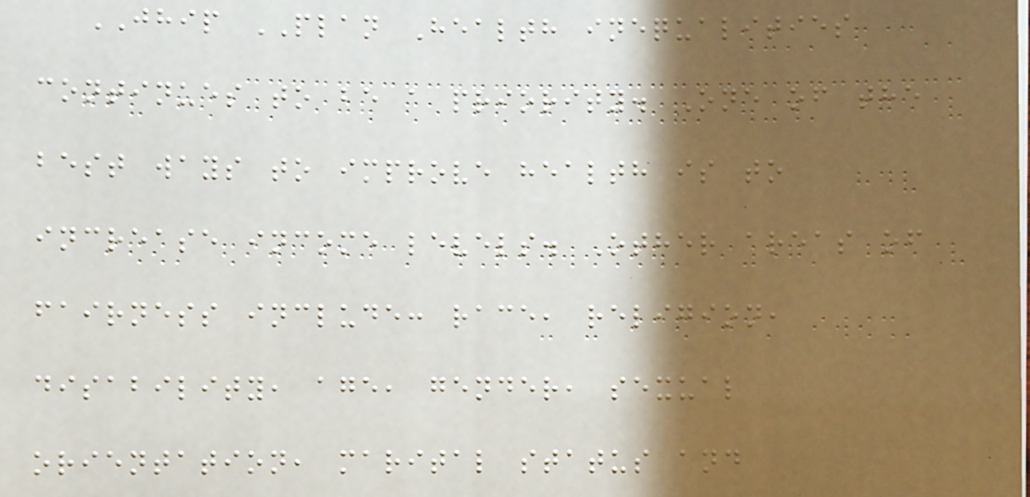JHIP PLAN Health inequalities
continues to be a priority. One of the
best ways to improve health is to
increase income levels. Other areas of
fairness include: race, religion,
disability, age, gender, sexual
orientation, marital status and
